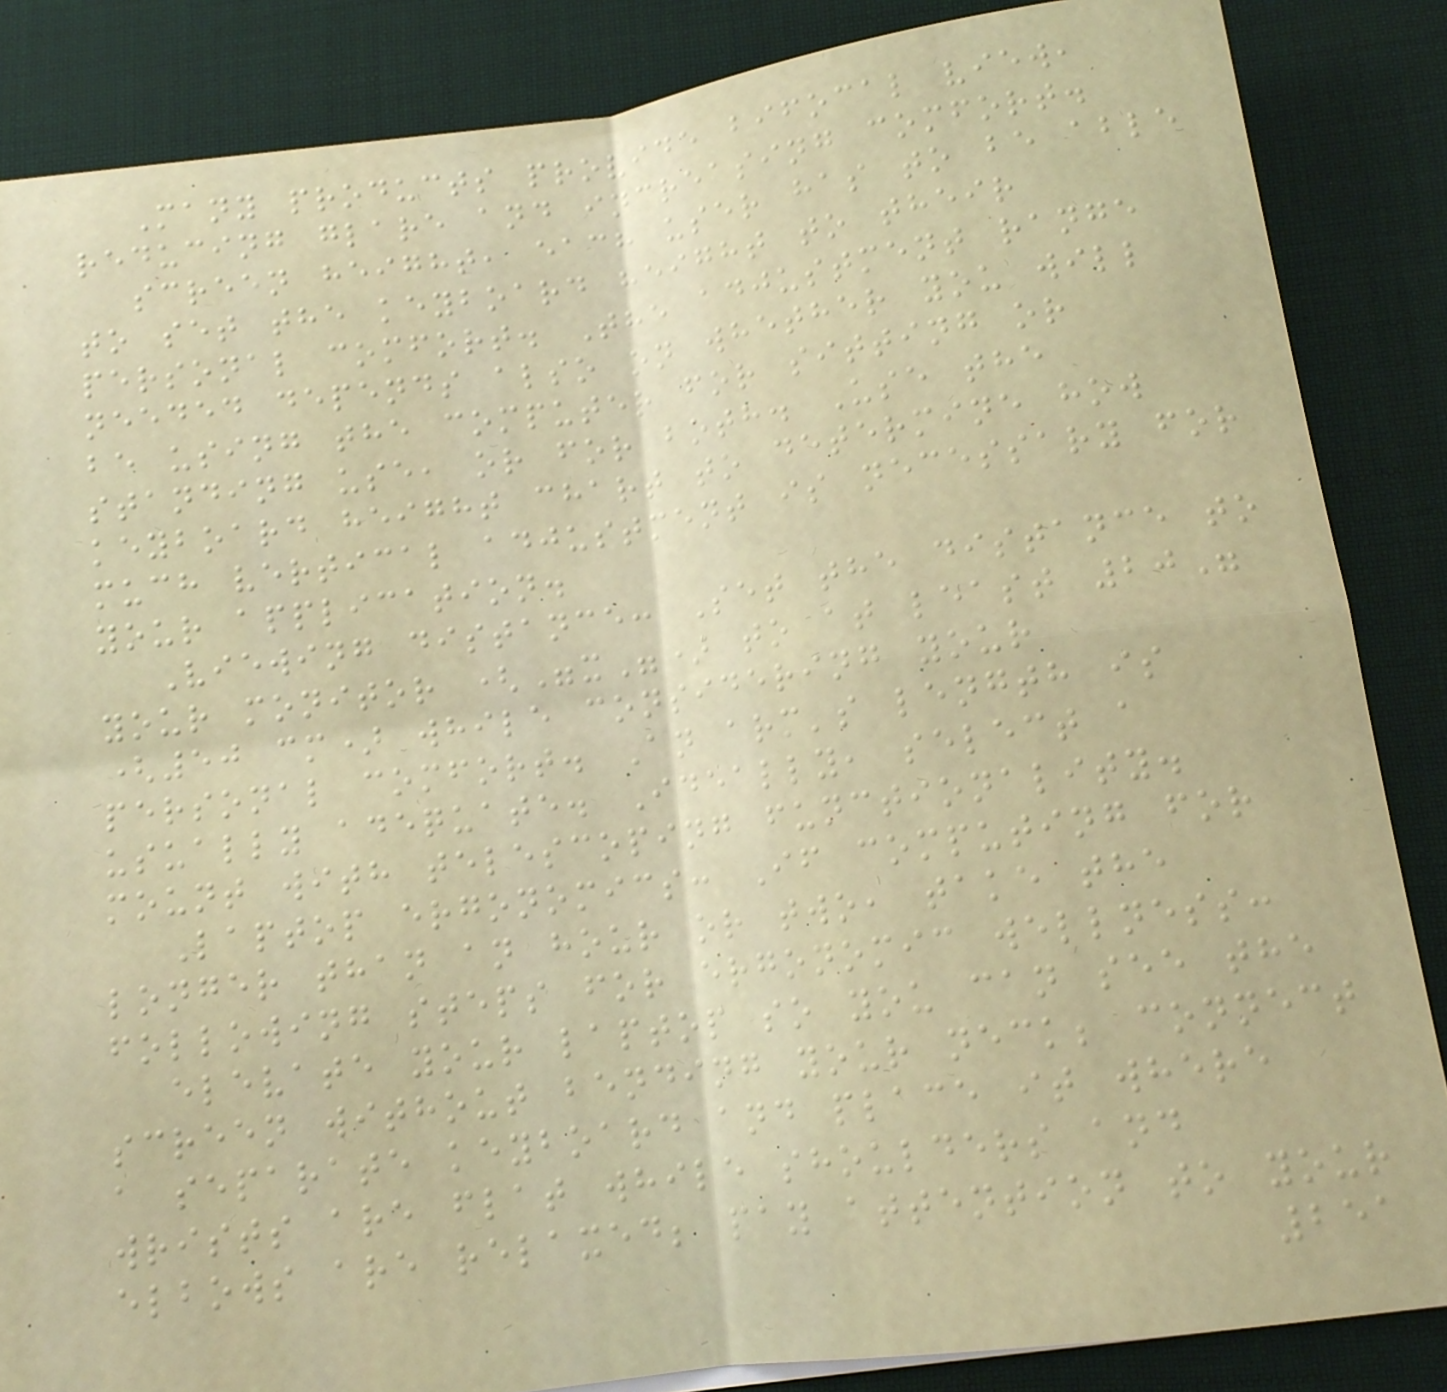Many products provide bifocal view,
reducing glare and increasing comfort.
screen height, each user has to be able
to set the keyboard height to their
personal comfort. The adjustment range
needed depends also on whether you will
be using the computer for sitting or
standing use, or for both. Use the
keyboard height chart to determine how
much vertical adjustment is necessary for
your application.
Viewing distance: Set the distance to
your monitor ("x") to at least 20"
(50 cm) while considering your
personal comfort. An arm's length is
usually adequate. Ideally, select a
mount with telescoping functionality.
Laptop ergonomics: If computing for
longer than an hour or two, take the
following steps for ergonomic wellness:
elevate your laptop so you can see the
screen without bending your neck; connect
a separate keyboard and place it where
wrists are flat while shoulders and
elbows are relaxed; pay attention to your
251
